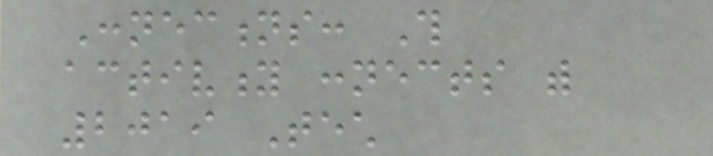Connections: This
activity connects with
2019 Tech
